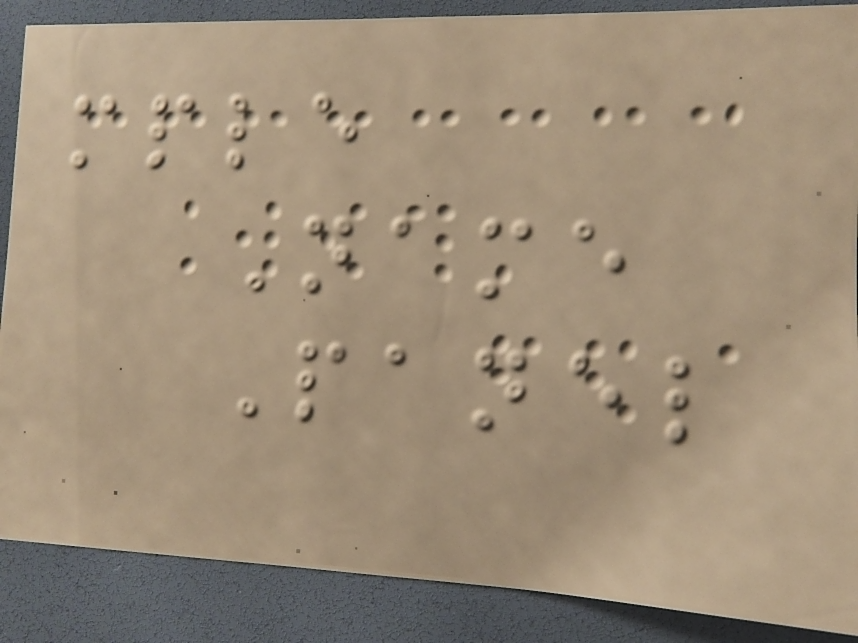mple
Name
Panel
